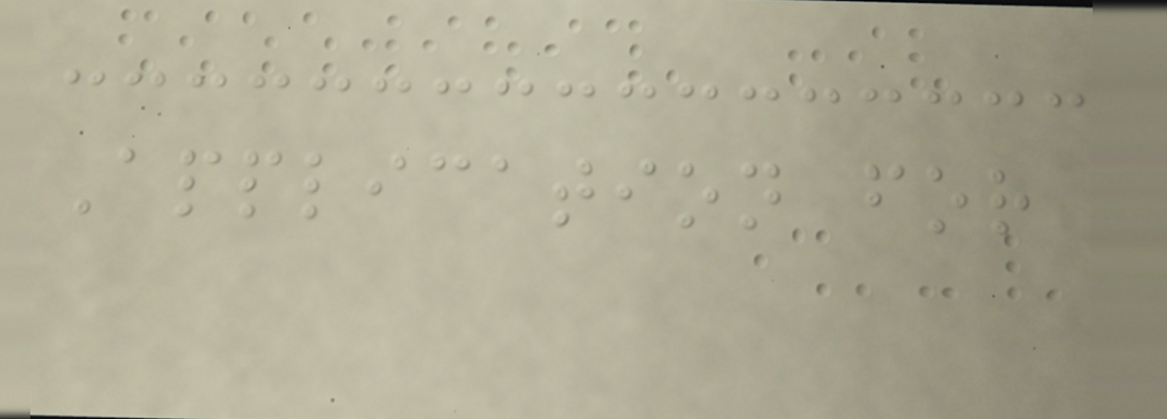Application for
